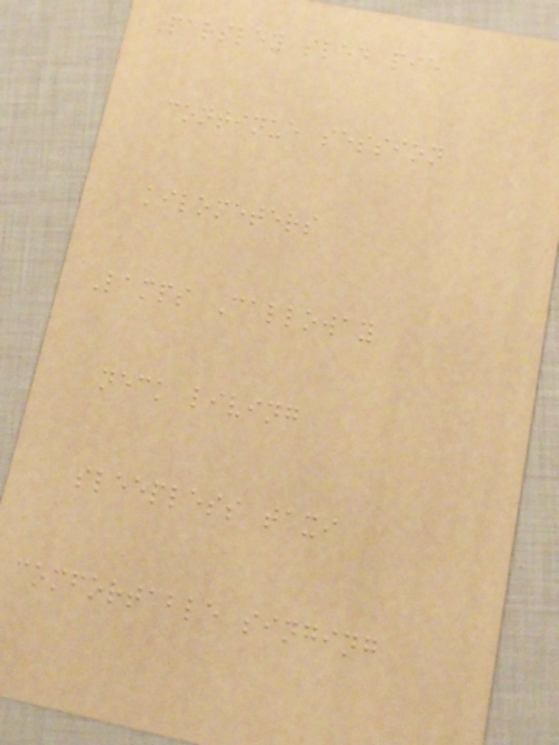Parsley sled pie
continue session
kilometers
Lamps Calloway
neck living
sleepless taxi
comfortable singing
